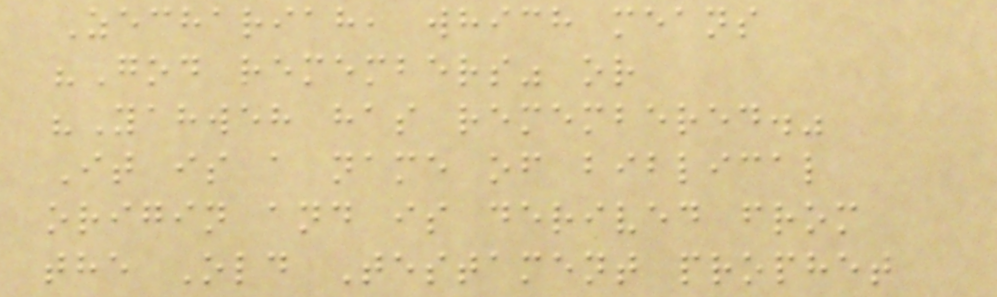Zechariah, which means
"God remembers" or
"Yahweh has remembered."
It is a name of biblical
origin and is derived from
the Old Testament prophet
